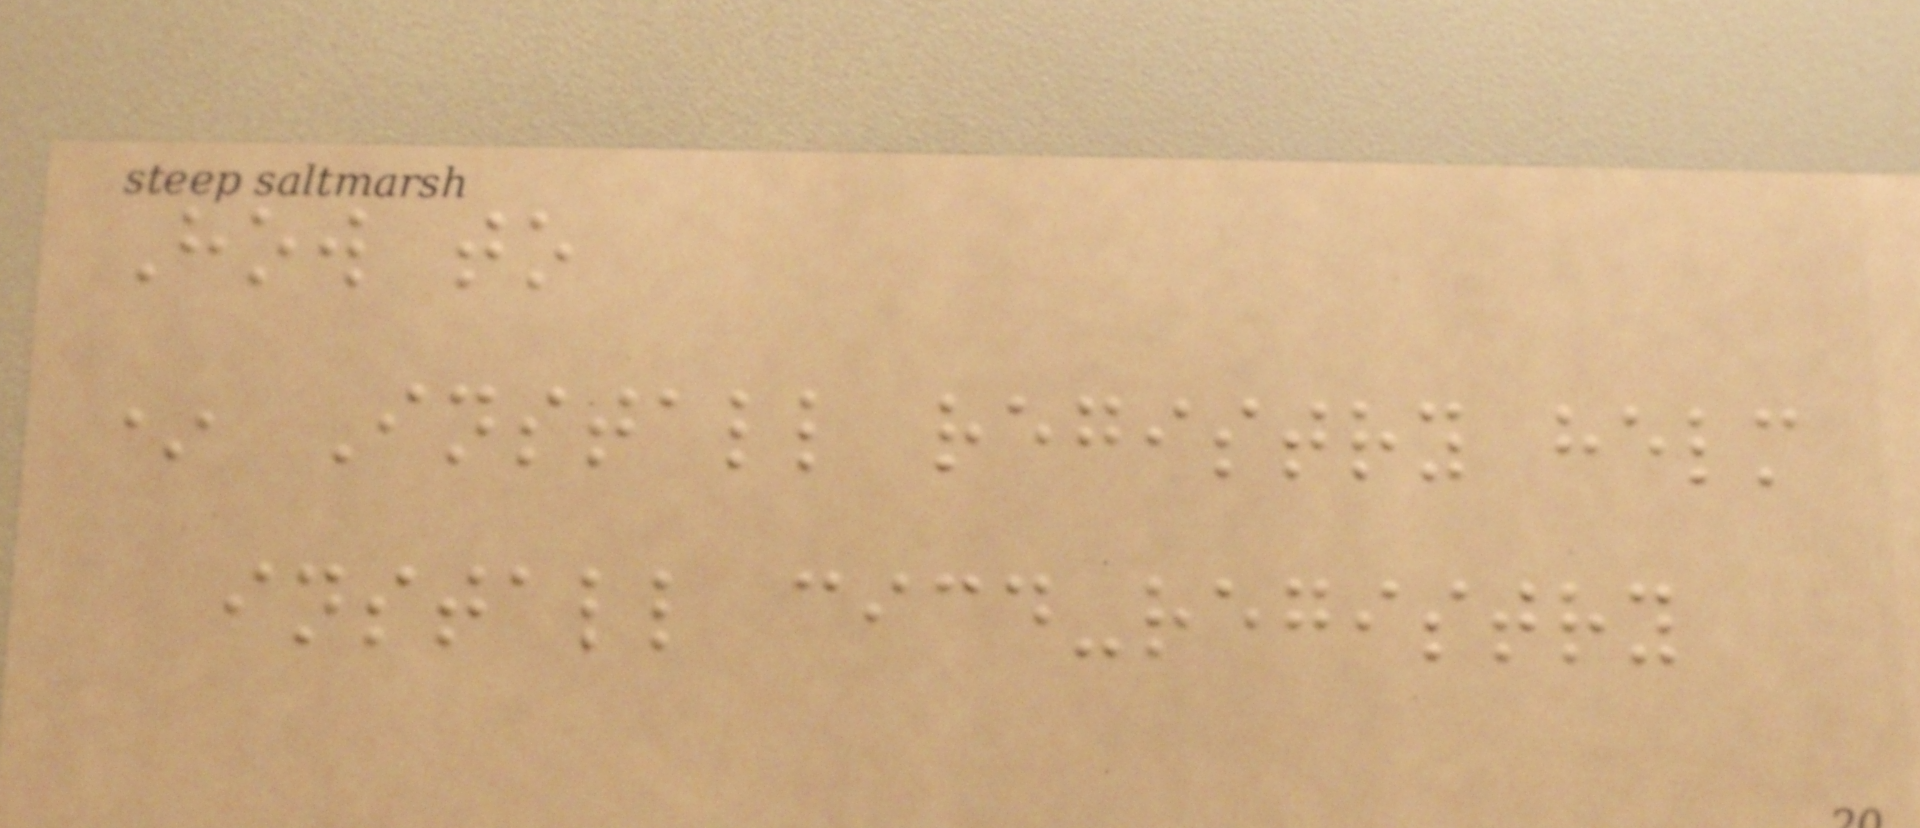How to
* Install registry helm
install cicd-registry
